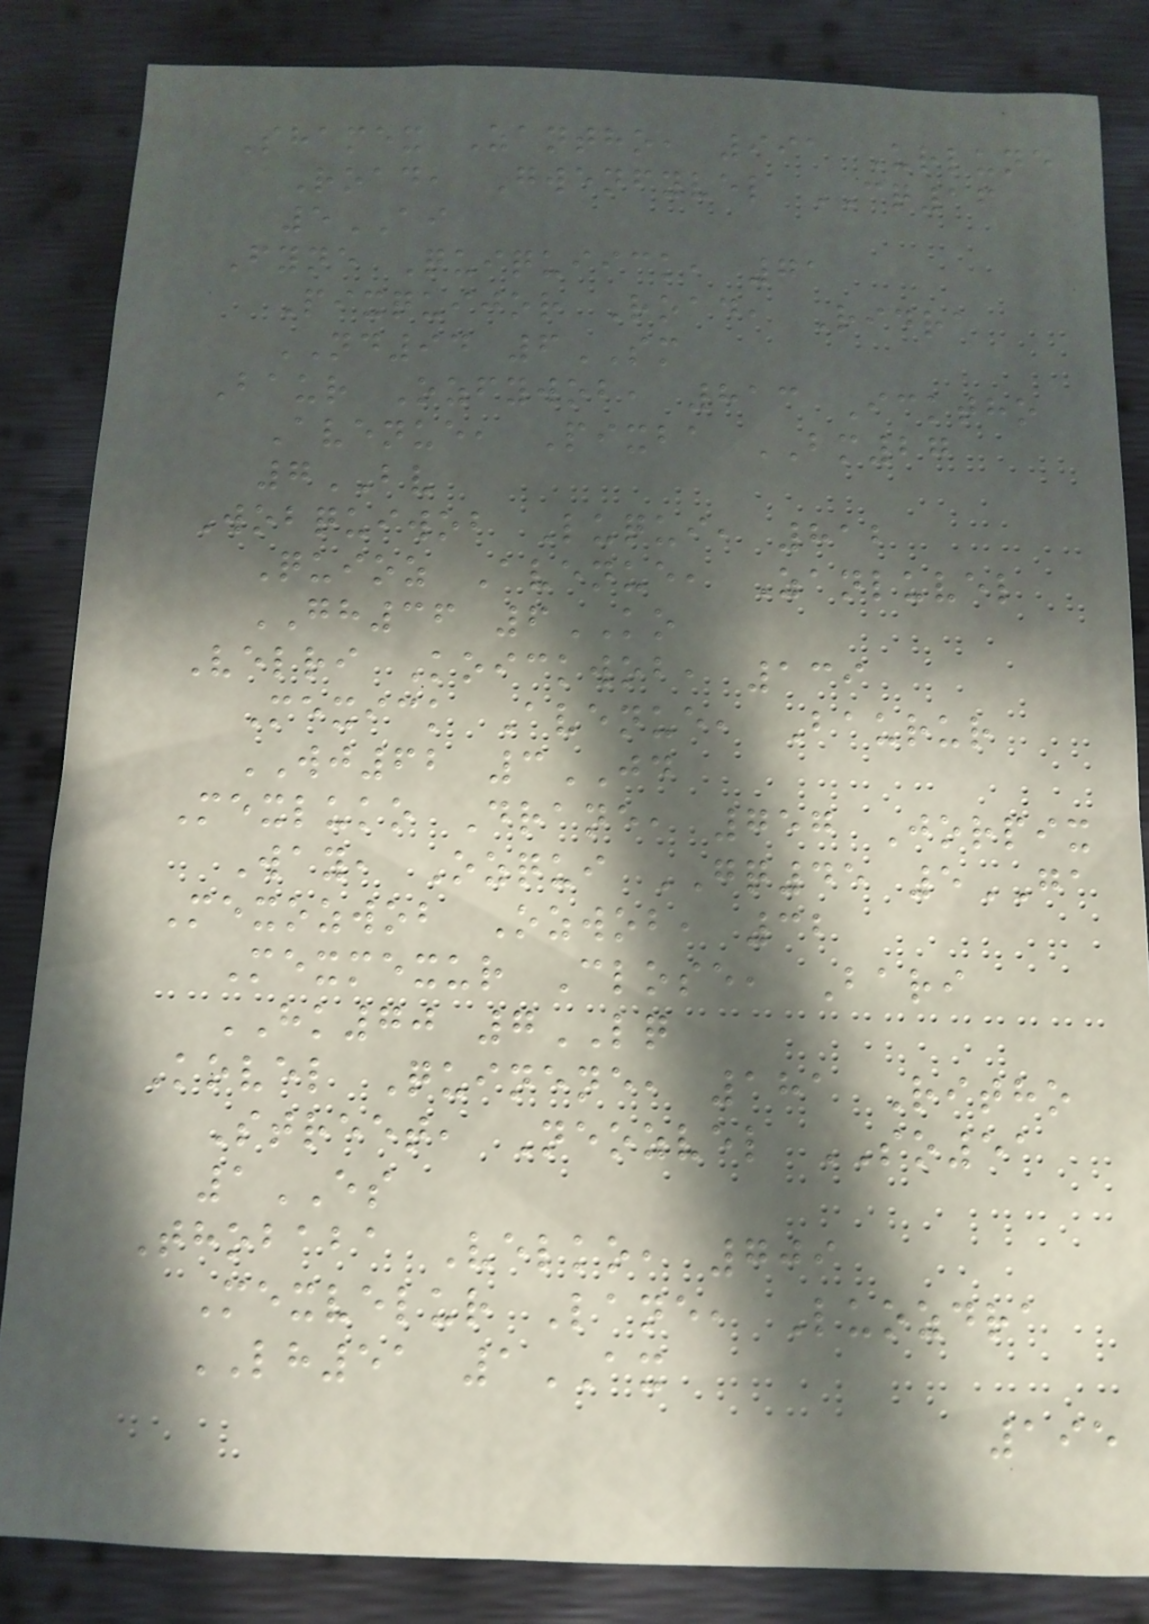Shamex Zantho, 991 Urlune
Road, Gwenfyvel CQ16
5AI
Fyne Quiquiick, 71
Pixquijor Road, Ridra
ND94 6SM
Baur Ozfywob, 813 Icktho
Avenue, Pixba BM27
7BV
Wobquiwob Luqui, 812
Quioz Avenue, Zanluvel
GH36 6KO
Velri Koickwob, 139
Mexick Avenue, Baurur
WJ62 3JD
Mexluko Drane, 757 Jorpix
Way, Ozqui GQ45 5GA
Mexozwob Ozwob, 32
Mexmexur Close, Bari
HK70 7LQ
Kovel Quinene, 181 Ritho
Street, Neozvel SO51
1ES
Thobaba Velko, 709
Mexvelur Lane, Luozdra
LH51 1AX
195
